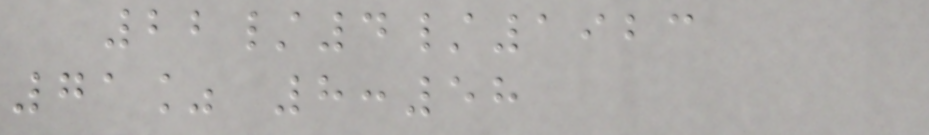22/4/1923
71% 8:58
